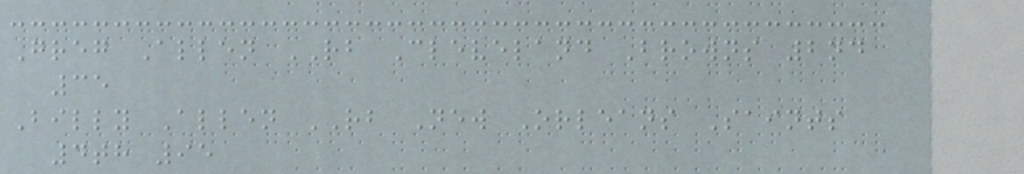Greg Allen RB Cleveland Browns 2nd
35
Billy Allen RB New Orleans Saints
4th 95
